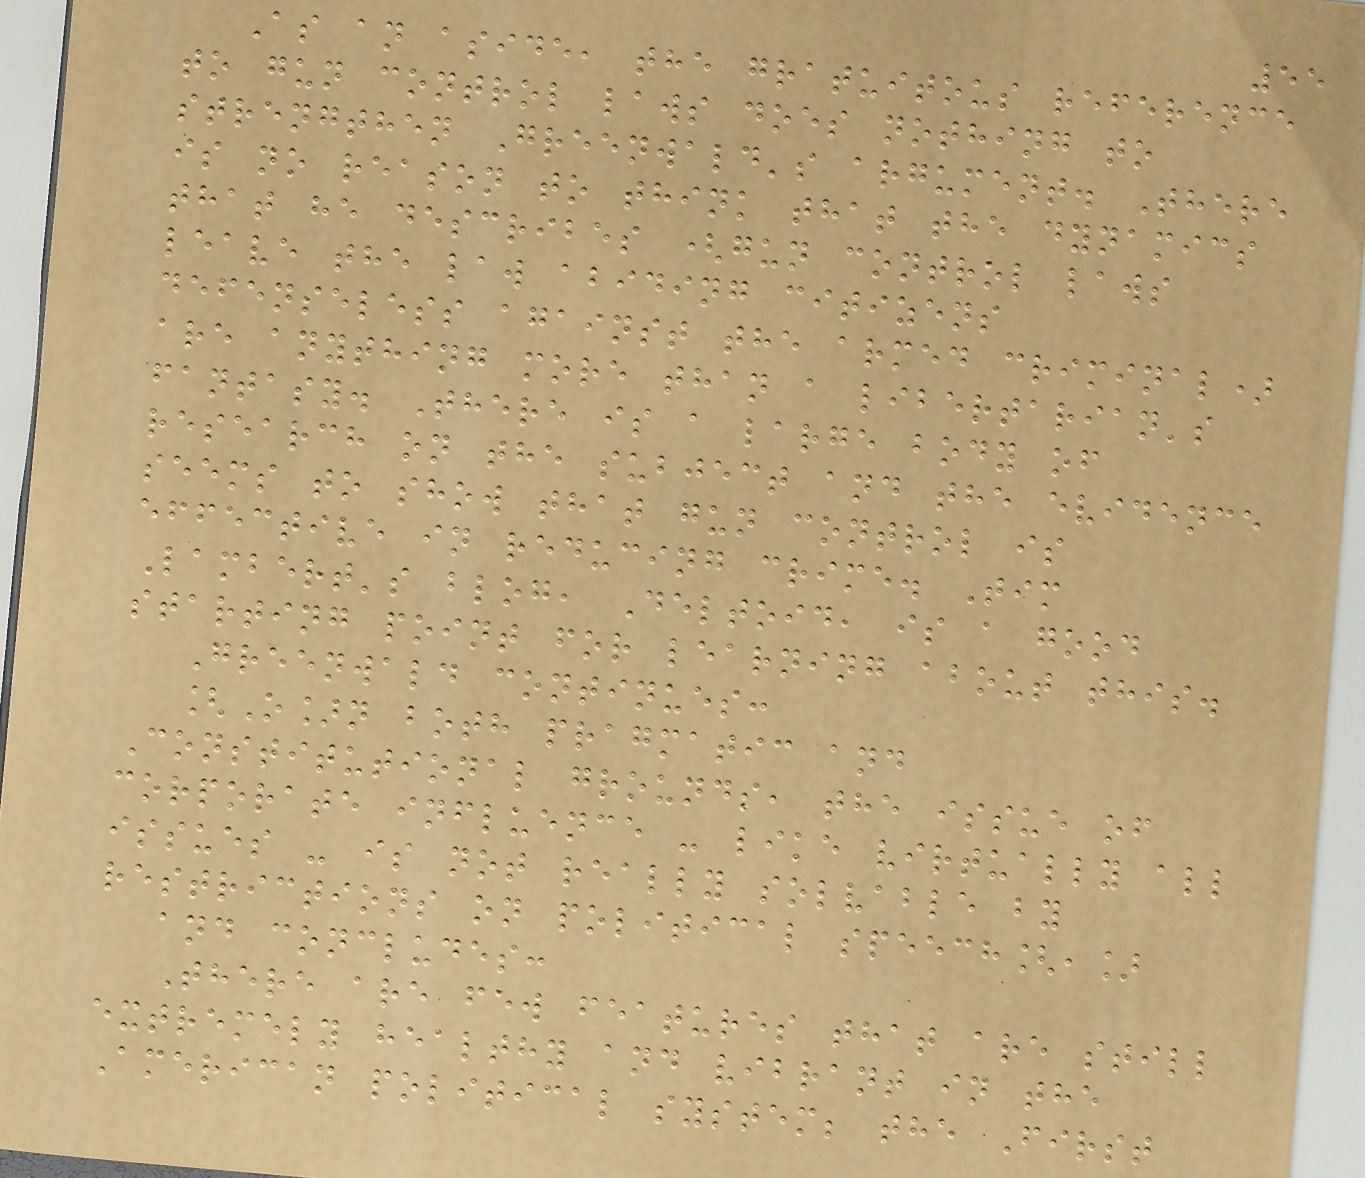55
As an aside, the gratuitous reference
to gun control laws does nothing to
strengthen Greenwald's argument. There
is no reason to think that the dynamics
that he describes (gun control laws
leave the law abiding citizens
defenseless against the armed criminal)
are anything more than a libertarian's
fantasy. There is a large body of
research on the subject and the evidence
seems to show that gun control is
effective in reducing crime. Tim
Lambert's blog, Deltoid, is a good
starting point for learning about this.
Greenwald continues:
[O]n both pragmatic and
Constitutional grounds, the issue of
corporate influence - like virtually all
issues - is not really solvable by
restrictions on political speech[,]
and concludes:
There are few features that are still
extremely healthy and vibrant in the
American political system; the First
